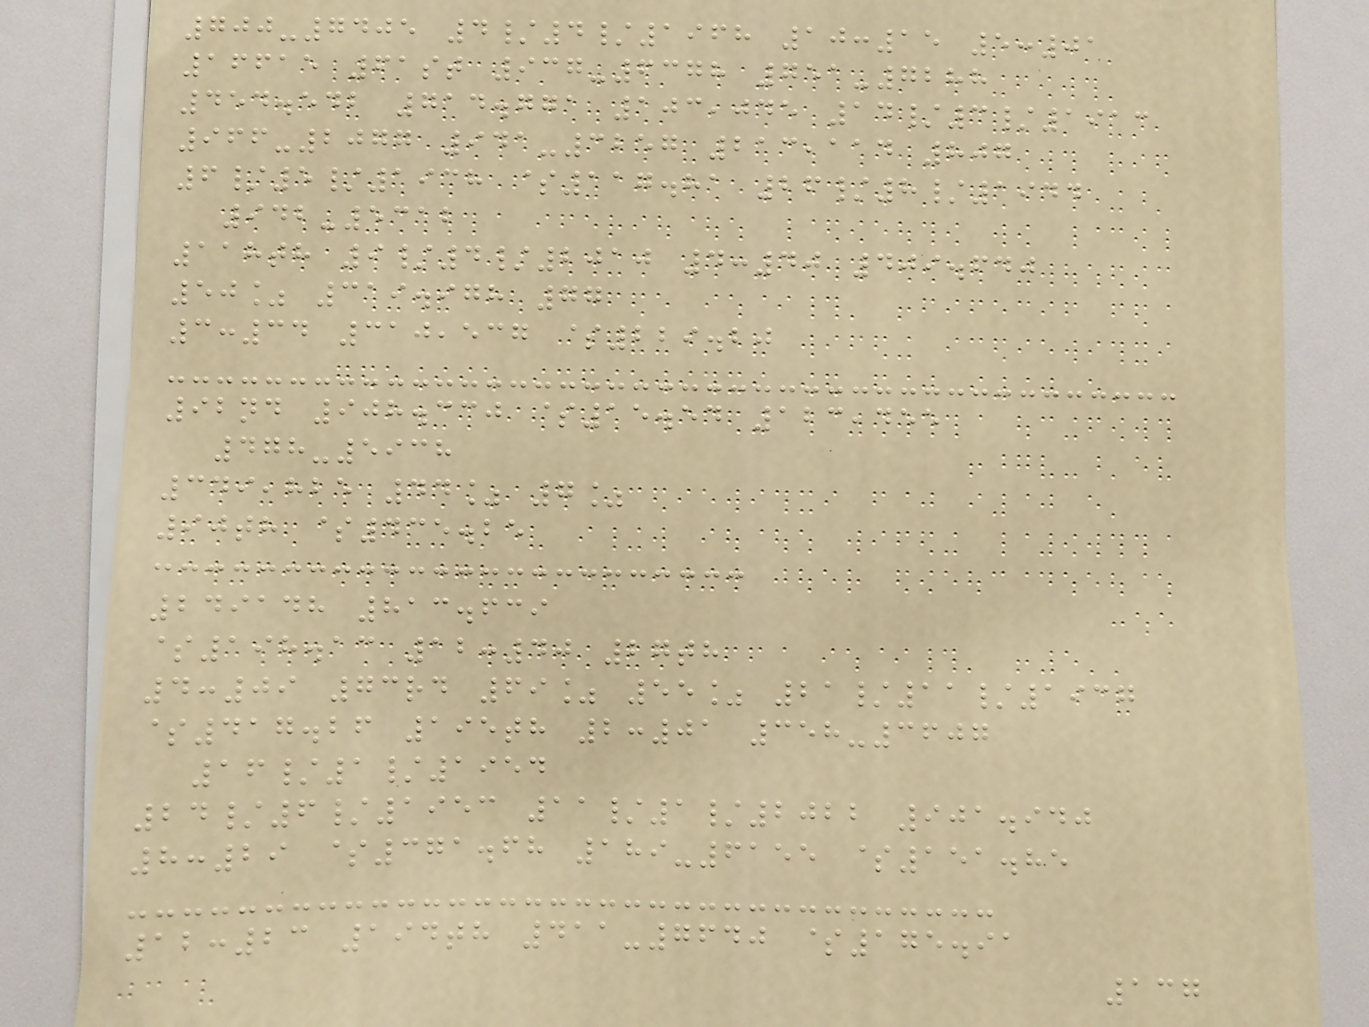700-7405 4/4/1968 10:15 5:01
16615 61st 937-6378 751-7288
454.542 714.771 103,045 14/3/1913
966-2077 941-3257 213,114 807
6/5/1938 $117.81 26/8/1944
942-5312
118th 9/4/2010 4:40 409.640
50% 319.978 77
3:34 310,537 $229.20
92nd 908.330 $15.54 123,455
478-5938
349,825 44% 7%
90th $435.25
249148 813.639
$198.13 12:40 27th
4:09 73rd 69% 55% 21/11/1937
$417.26 195th 2:01 358-3607
16/1/1954
24/6/1953 11/1/2022 901.940
8:29 $371.68 189-6155 $151.85
12:23 194th 411-7640 $175.91
137
